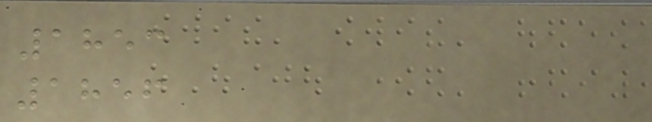1853
1856
